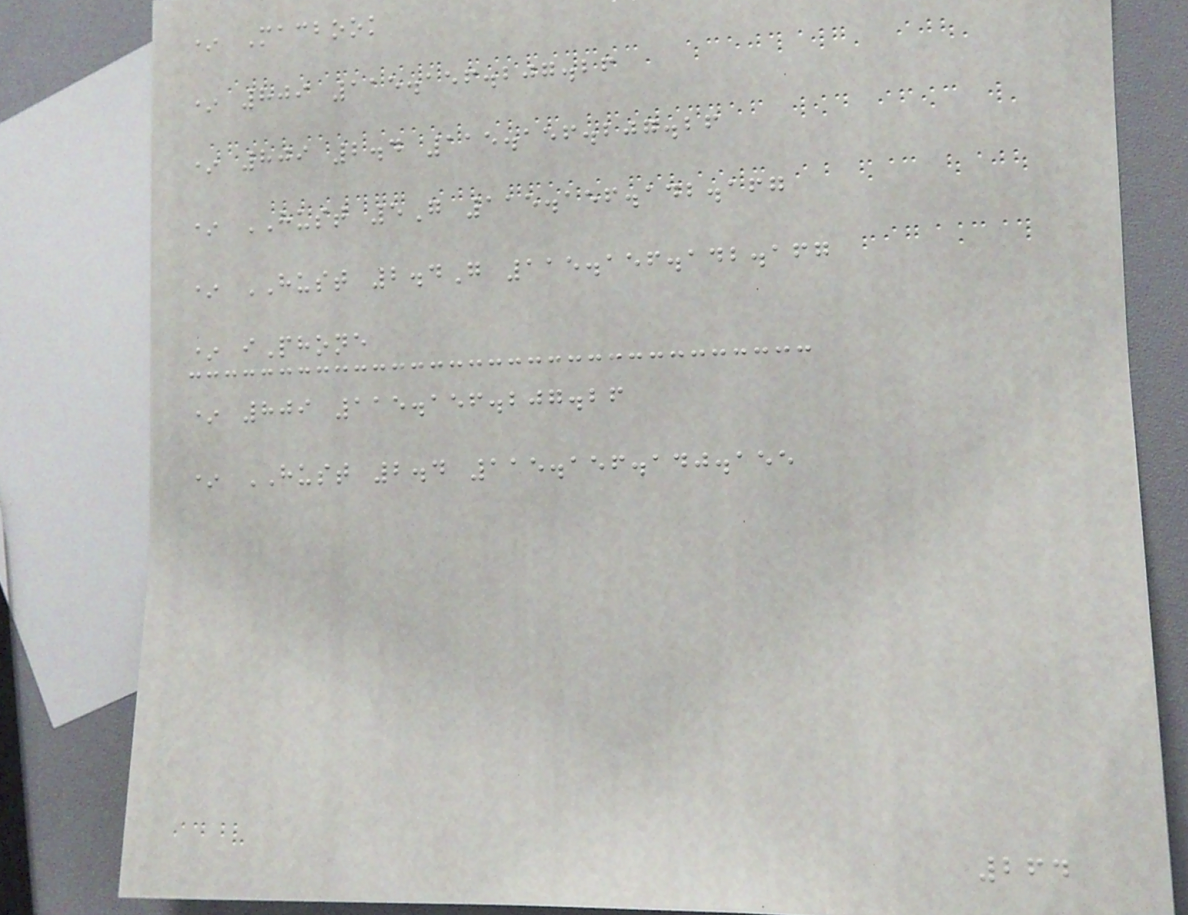* Macbook
* 809 115.156.207.26
* 809 2.4 115.156.207.26
* HUST 5G 115.156.142.167
* HUST 2.4G 115.156.142.167
* iPhone
* 809 115.156.207.26
* HUST 2.4 115.156.140.155
264
